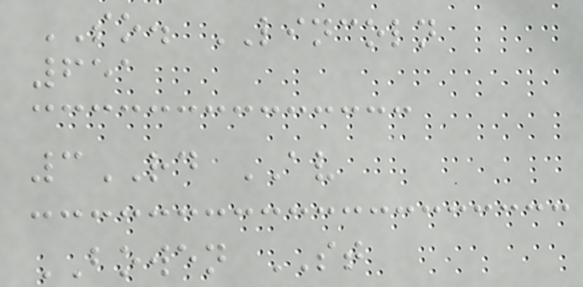SO. LINCOLN
651
3RD AV
BOWEN ST
